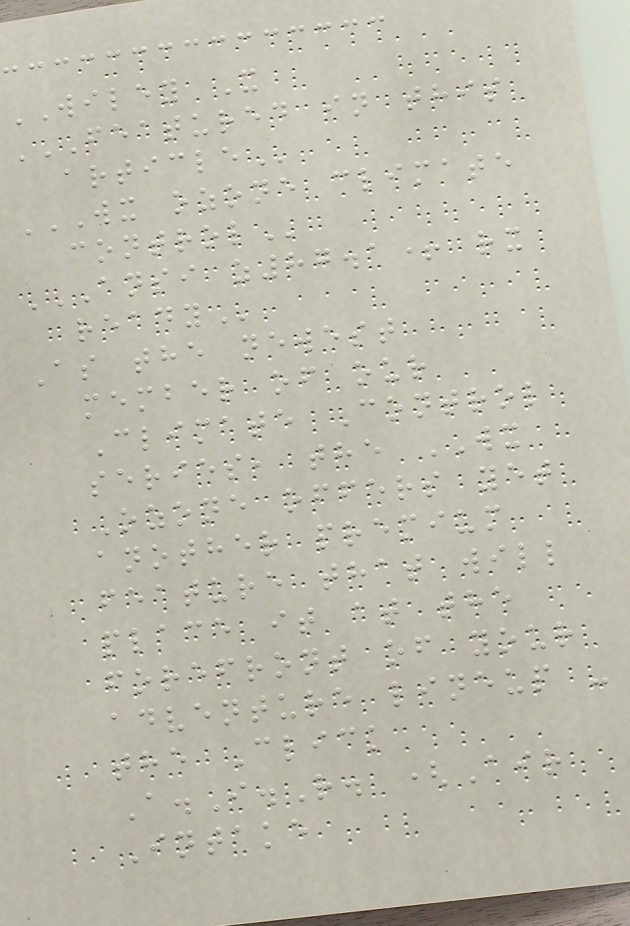WILEY X
FEATURED IN THIS
ARTICLE
WX OZONE CLIMATE
CONTROL
ANSI Z87.1+ RX
READY
As the newest
member of our
Climate Control
series, the WX
Ozone offers yet
another premium
feature that will
place it at the
forefront of your
adventure lineup -
the Click
A.I.R. (Air
Intake
